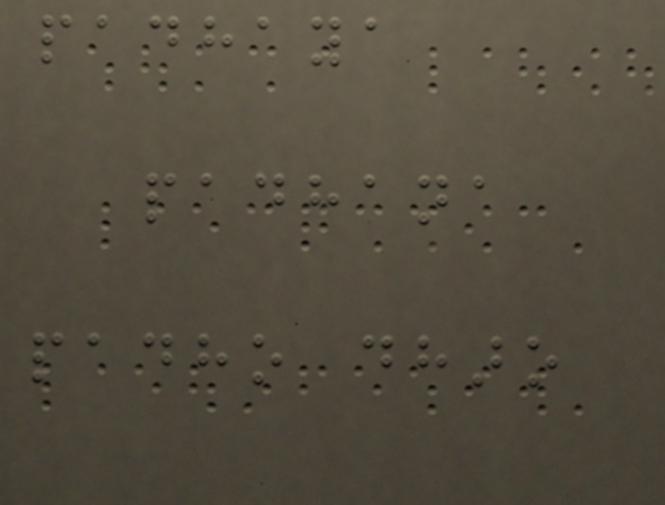padhaya
padhana
padho dharo
